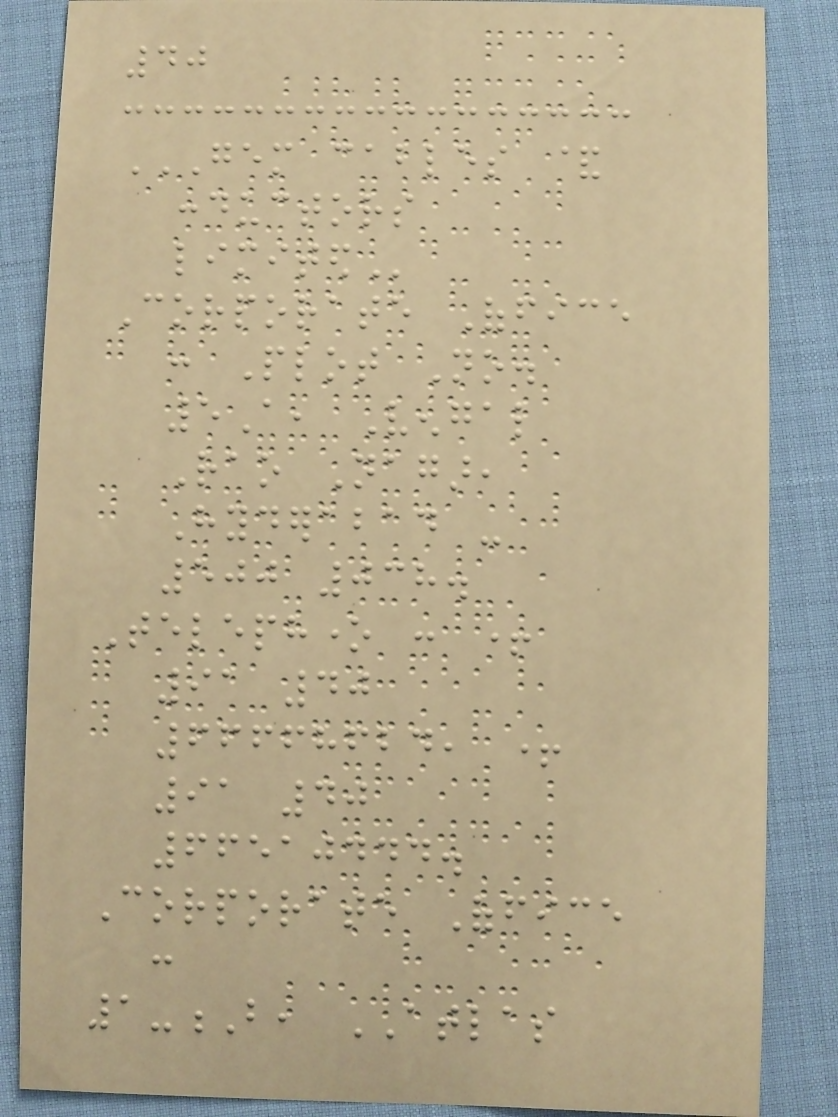40
GEM CABLES &
CONDUCTORS
LIMITED
Corporate Office
: Plot No.
5A, Vengal
Rao Nagar,
Hyderabad -
500 038.
Telephone : +
91 40
66668624, +
91 40
66510444.
Corporate Office
:
1-B, ATLAS
